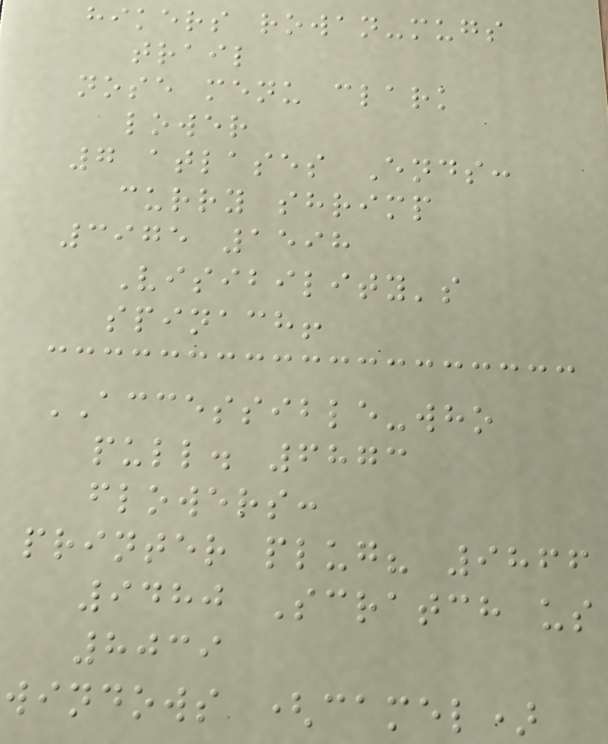hikers rowan-mugs
trail
nose menu clark
lower
7 atlases Ends:
curry shrimp
3975 1598
Visibility's
spinach!
ACCESSIBLE-who
pull. 6873
flowers:
printer plug? 9866
9480 Scratch us
8039
windows (camel)
